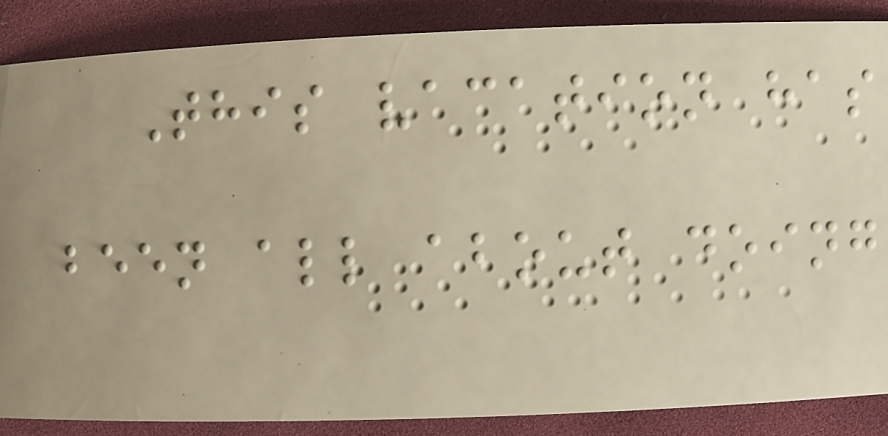This vacation has
been all about doing
